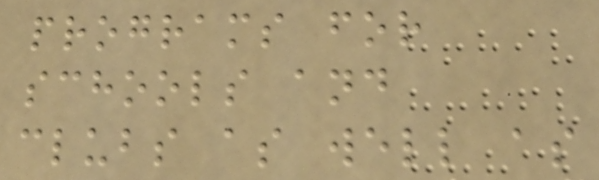programs for
schools and
clubs as well as
